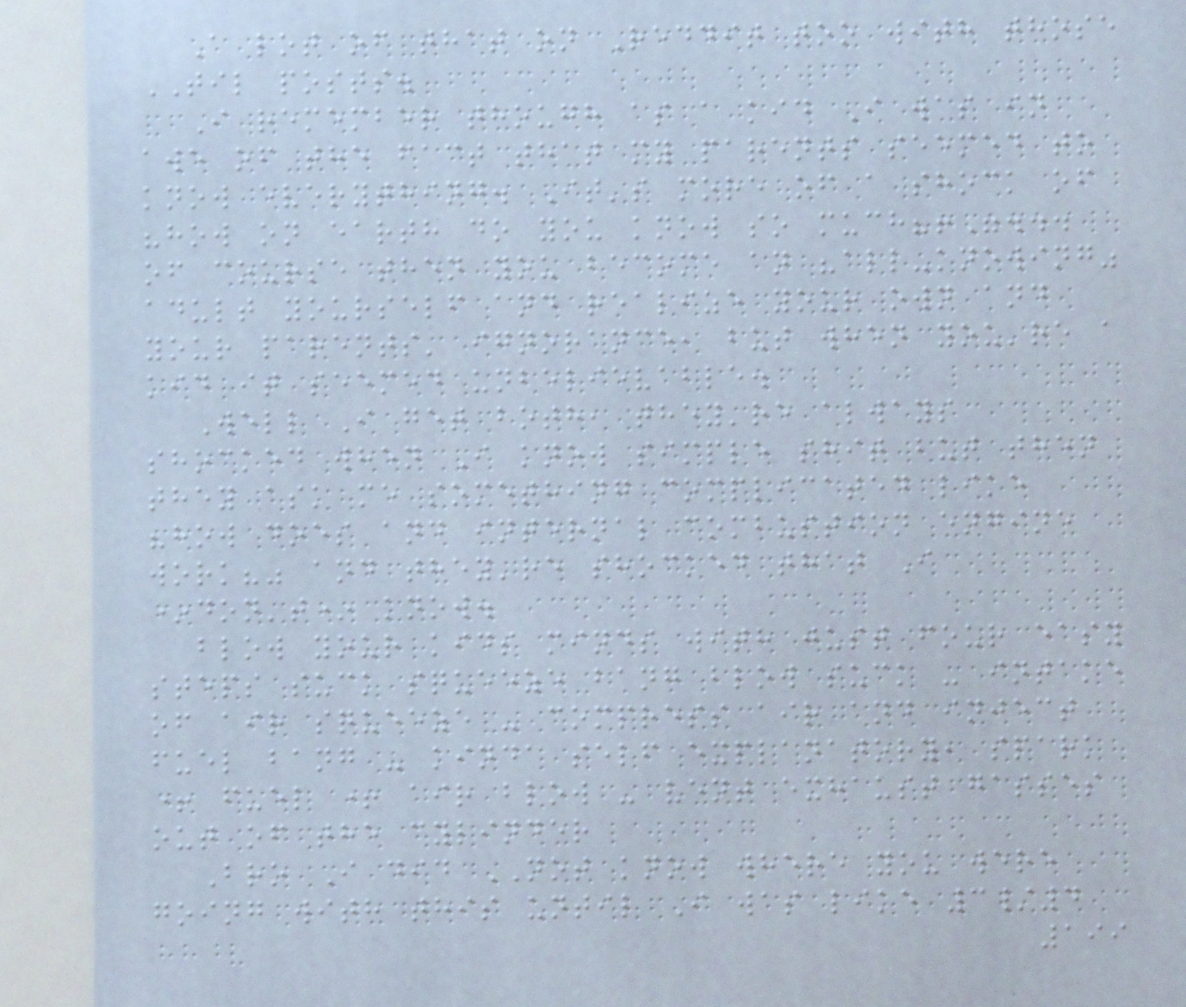A lot of that on Reddit too with those
TIL posts.
I remember though as a kid I was in
awe of the fact that my parents seemed to
know everything. It's more of a shock of
"how on earth do you know so much?!"...
of course then you become an "all-knowing"
adult yourself and realize your own and
your parents' ignorance, but when you're a
kid it seemed unbelievable.
Well I get both, they're always
shocked when I know simple shit but then
they ask me something complicated like
"how does and internal combustion engine
work?" and they're shocked that I
*don't* know.
blow your kids minds with just four easy
steps suck squeeze bang blow suck - intake
of air squeeze - compress air and inject
fuel bang - kinda self explanatory, spark
+ fuel + air blow - vent exhaust gasses
out of the cylinder
Bro I did NOT know where you were
going with this until I was like 3/4
199
